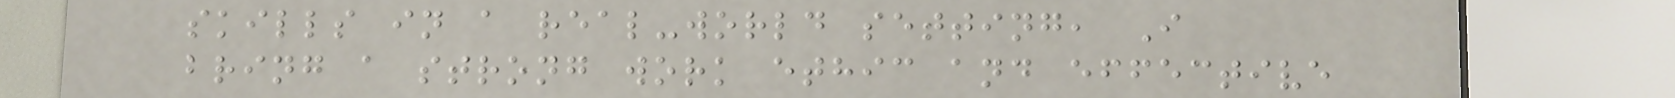skills in a real-world setting, I
bring a strong work ethic and effective
